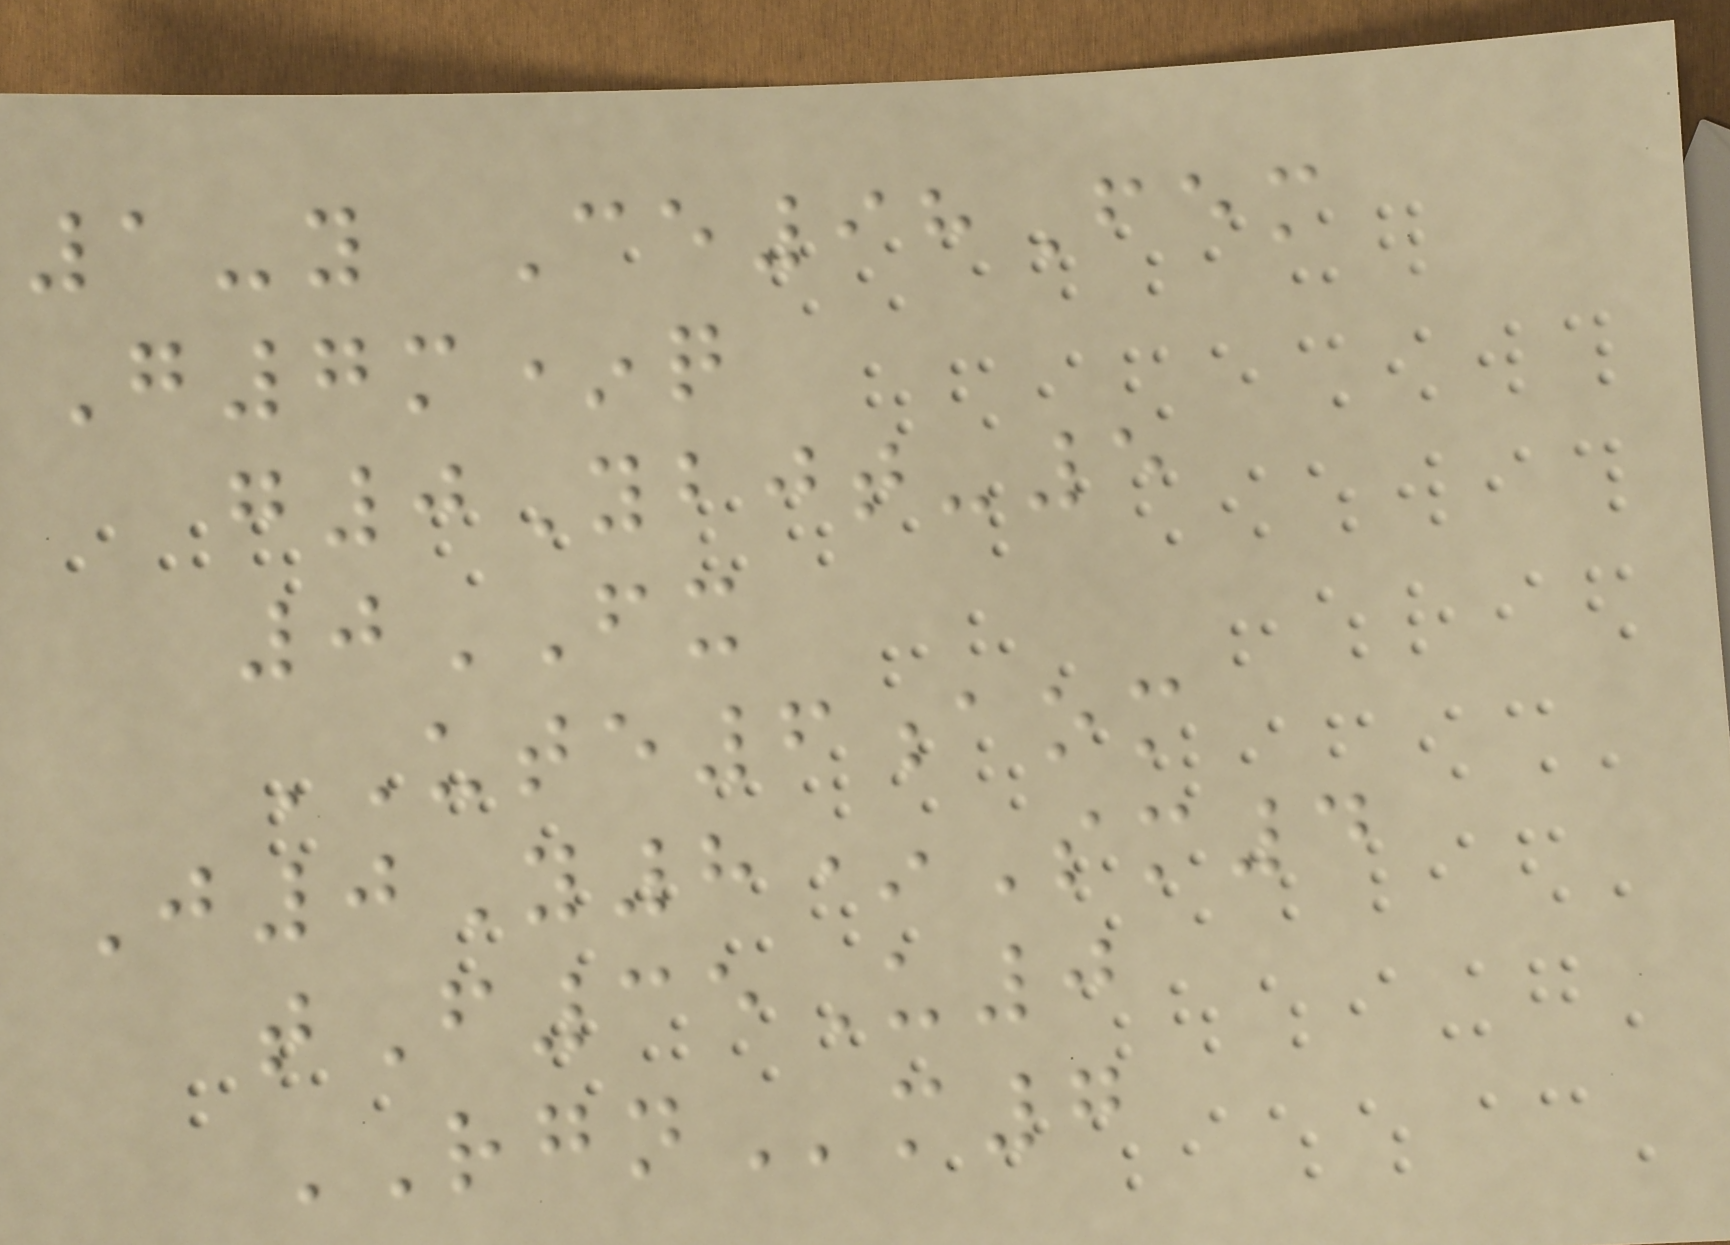1-y Ce98Fem
G7m*q
g0Ybjt-5
0FX
UTE6aom
J0Y8*Sm4
tF35U0
RGNm7
